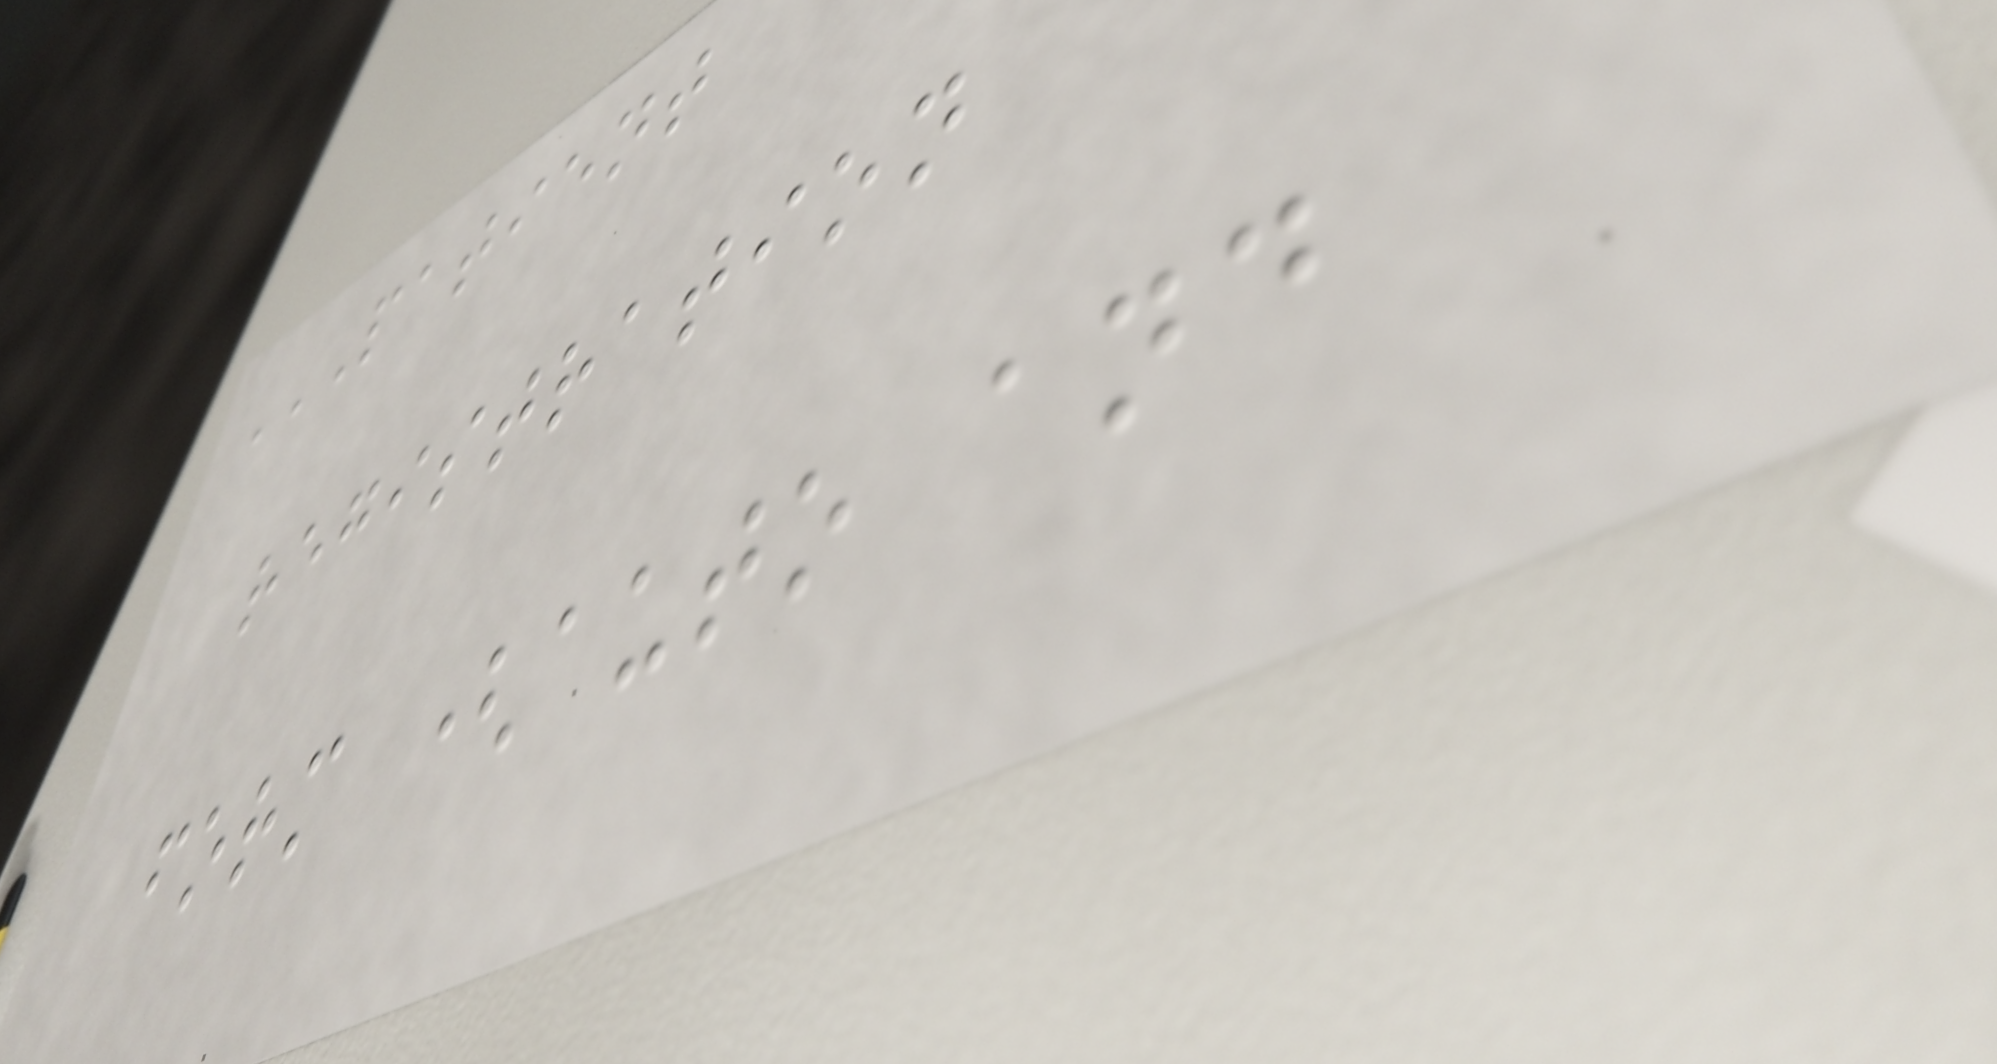PATIENT
REGISTRATION
FORM (AUTO AND
